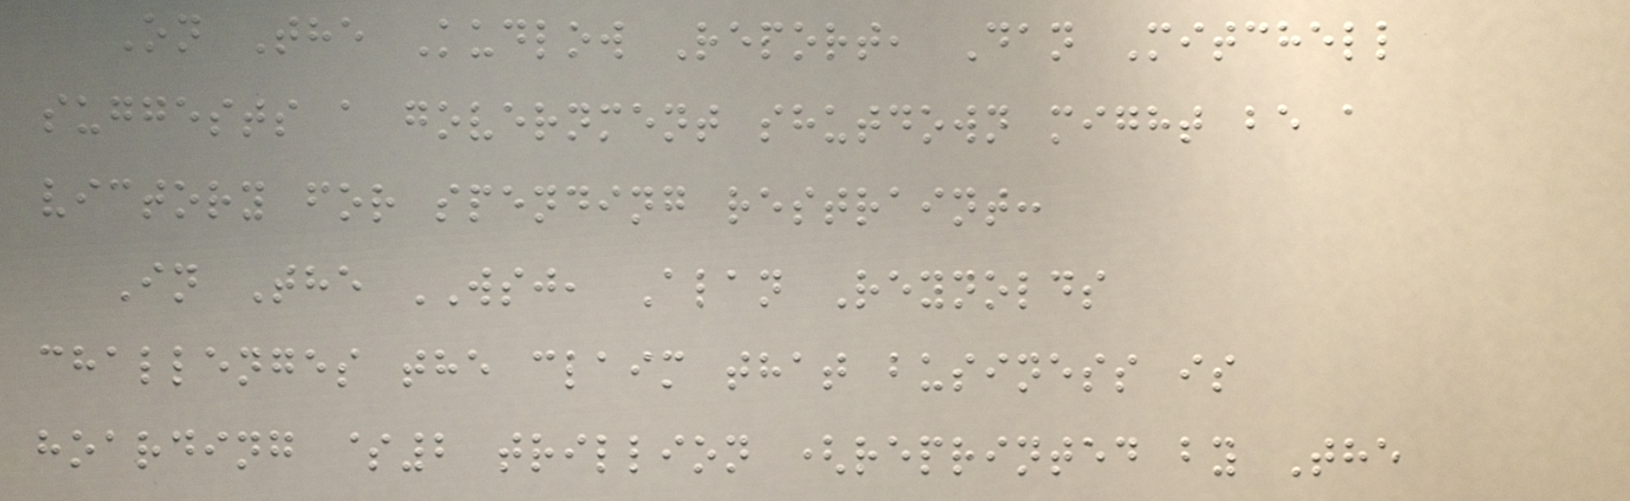On The Kudlow Report, Dan Mitchell
suggests a government shutdown might be a
victory for spending restraint:
In The WSJ, Alan Reynolds
challenges the claim that business is
hoarding $2 trillion (reprinted by The
